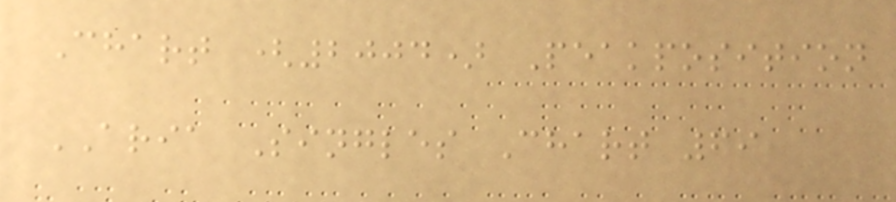Chart (2004) Peakposition
ARIA Singles Chart 69
